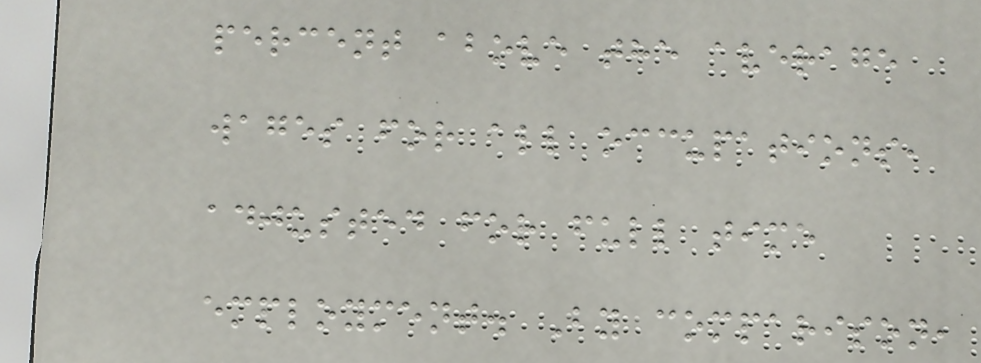percent above the average
wages for all occupations,
adjusted for full time
employment. By comparison,
